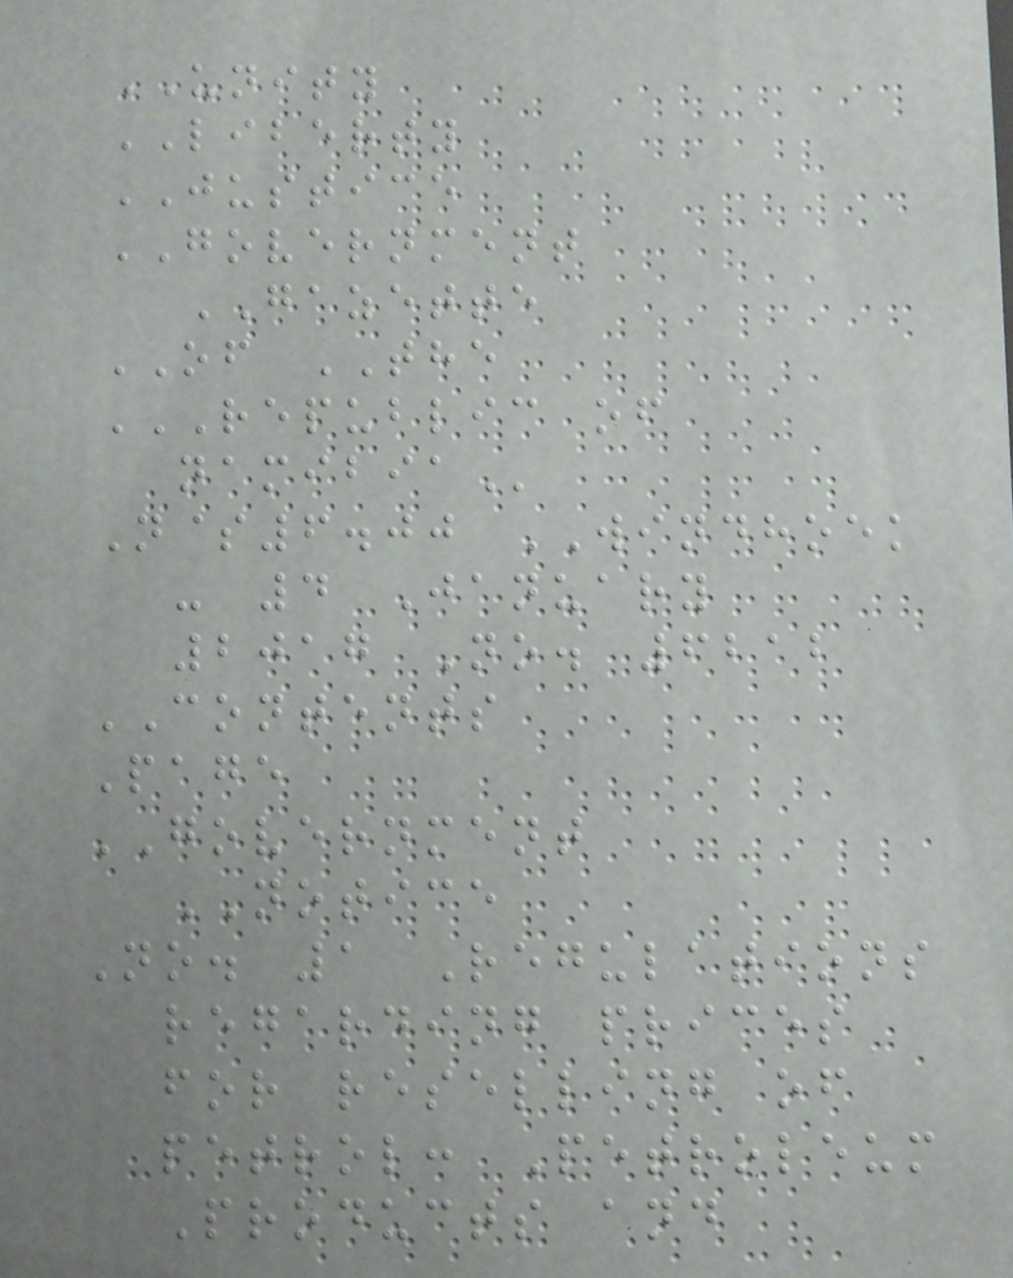UNITY
LIBERTY
JUSTICE
GOVERNMENT
GAZETTE
OF THE
REPUBLIC OF
NAMIBIA
N$6.00 WINDHOEK
- 4 January
2017 No. 6212
CONTENTS
Page
GOVERNMENT
NOTICE
No. 1 Regulations
regarding prices
for reselling of
petrol: Petroleum
Products and
